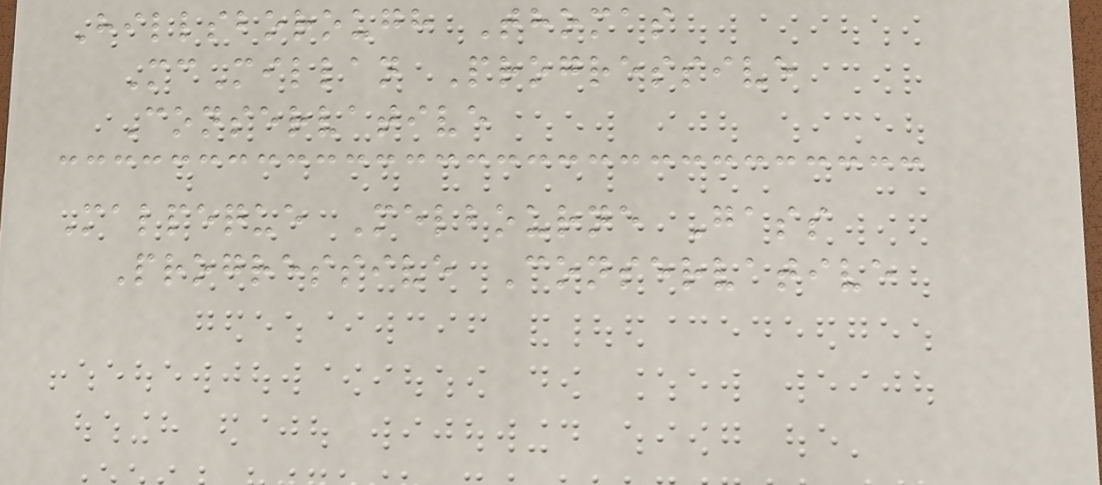Hillsborough Thomas
McMillan Progressive
Conservative
Malpeque Melbourne Gass
Progressive Conservative
